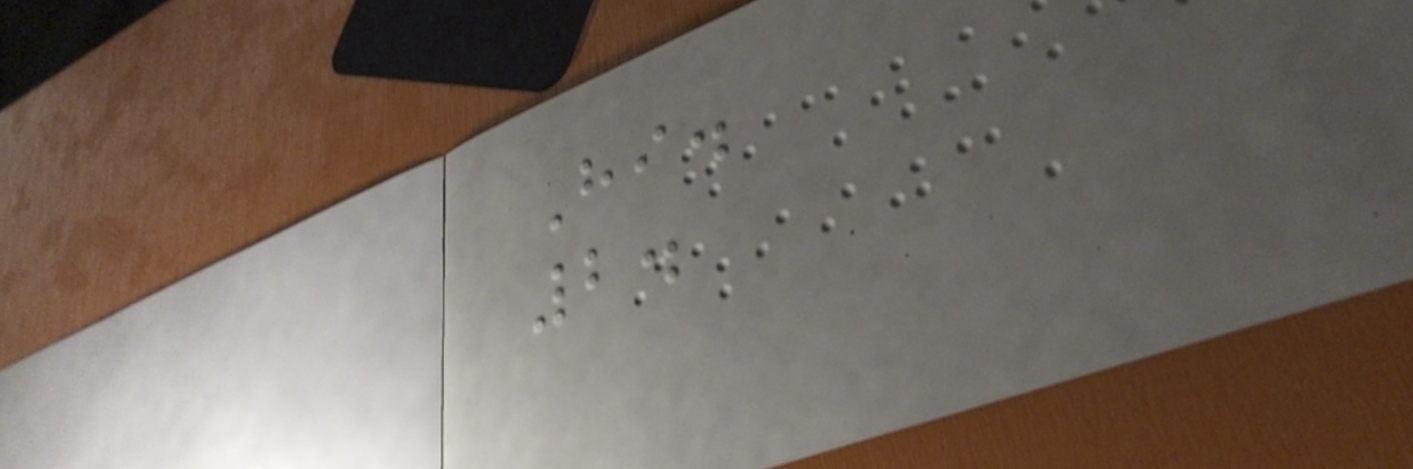Hi.
2.
